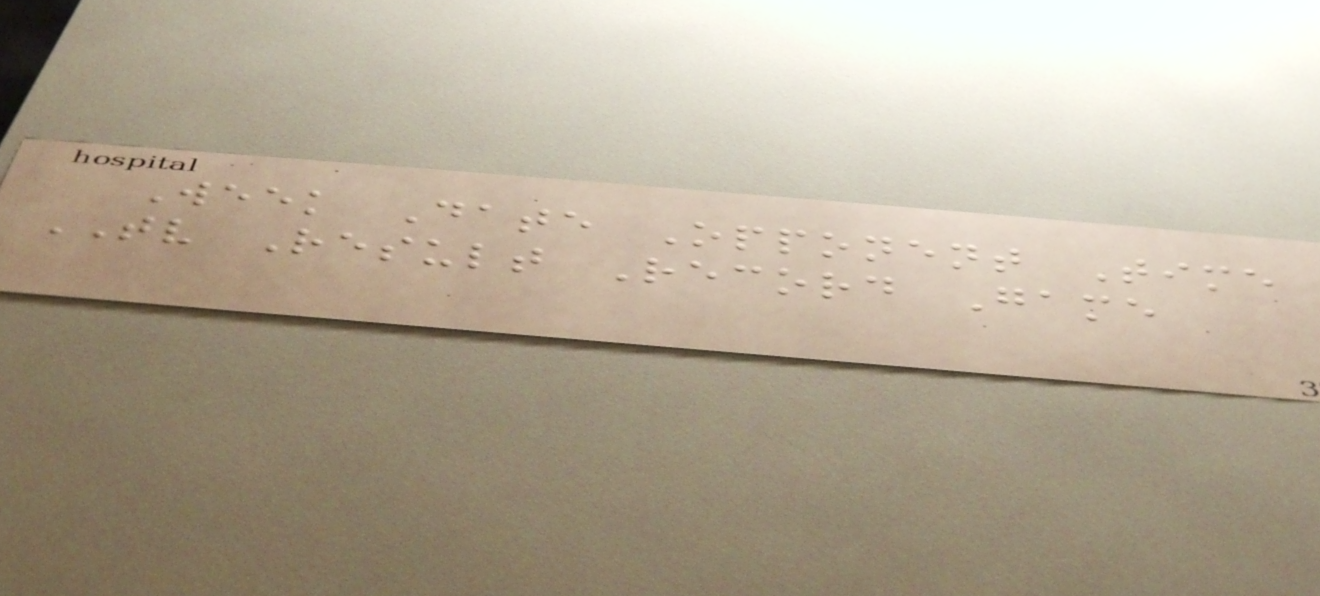Week Date Opponent Time
TV Result Record Game
